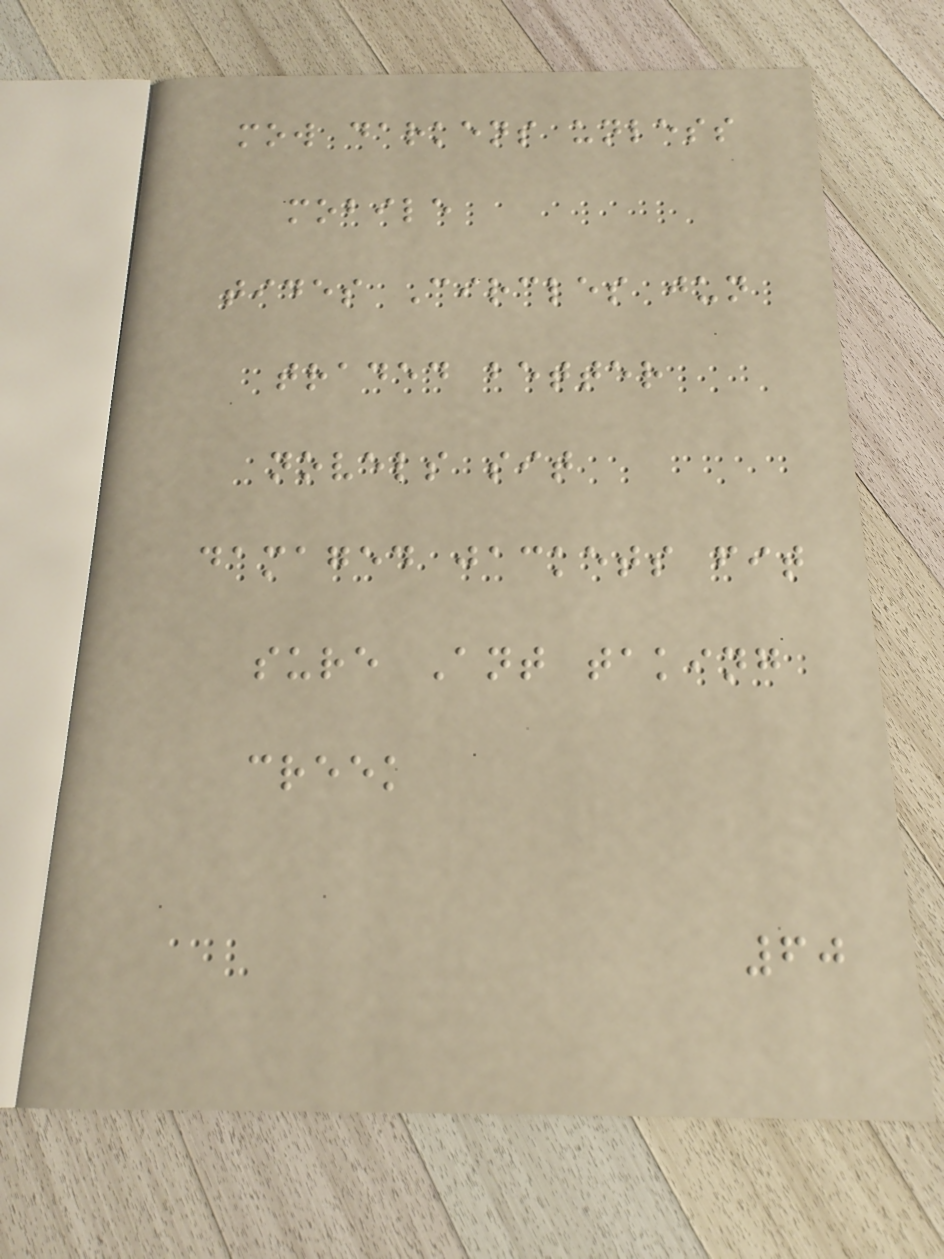mow darkens unless
mobile
tides Circles jun
traded better
novels sit
damaged jackets fit
sure Ant taking
creek
60
